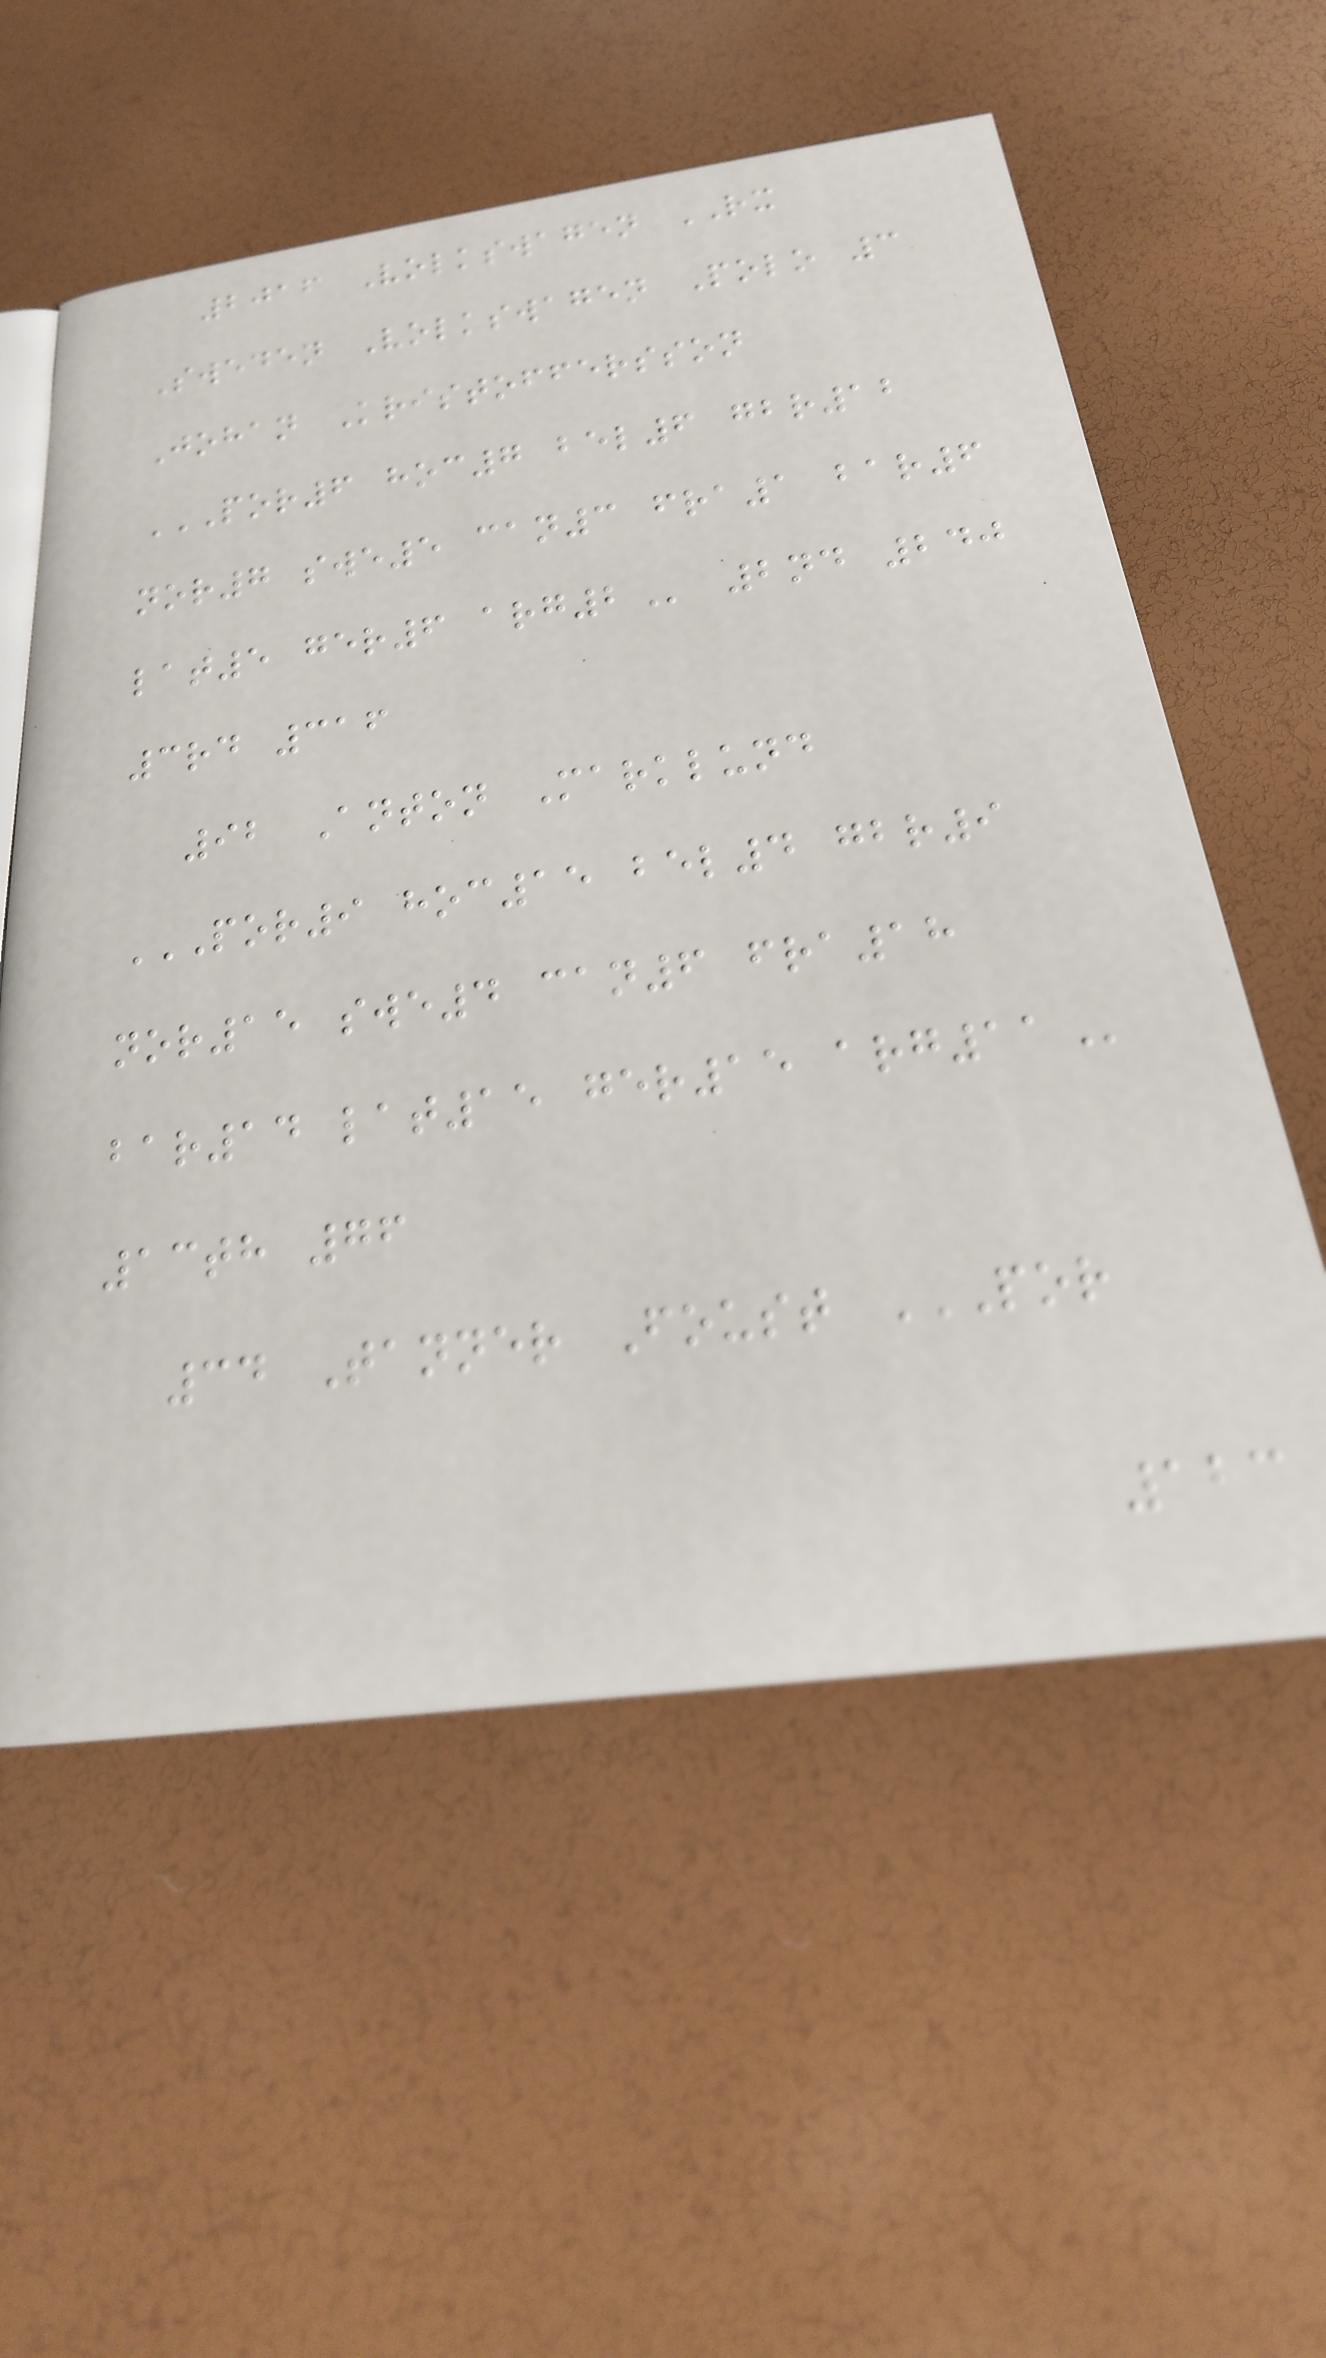2016 Volkswagen RX
Sweden Volkswagen Polo 3
Johan Kristoffersson
POR6 HOC7 BEL6 GBR12
NOR7 SWE5 CAN3 FRA1 BAR6
LAT5 GER6 ARG2 2nd 240
3rd 316
92 Anton Marklund
POR9 HOC15 BEL4 GBR9
NOR15 SWE4 CAN6 FRA18
BAR14 LAT15 GER15 ARG11
13th 76
34 Tanner Foust POR
123
